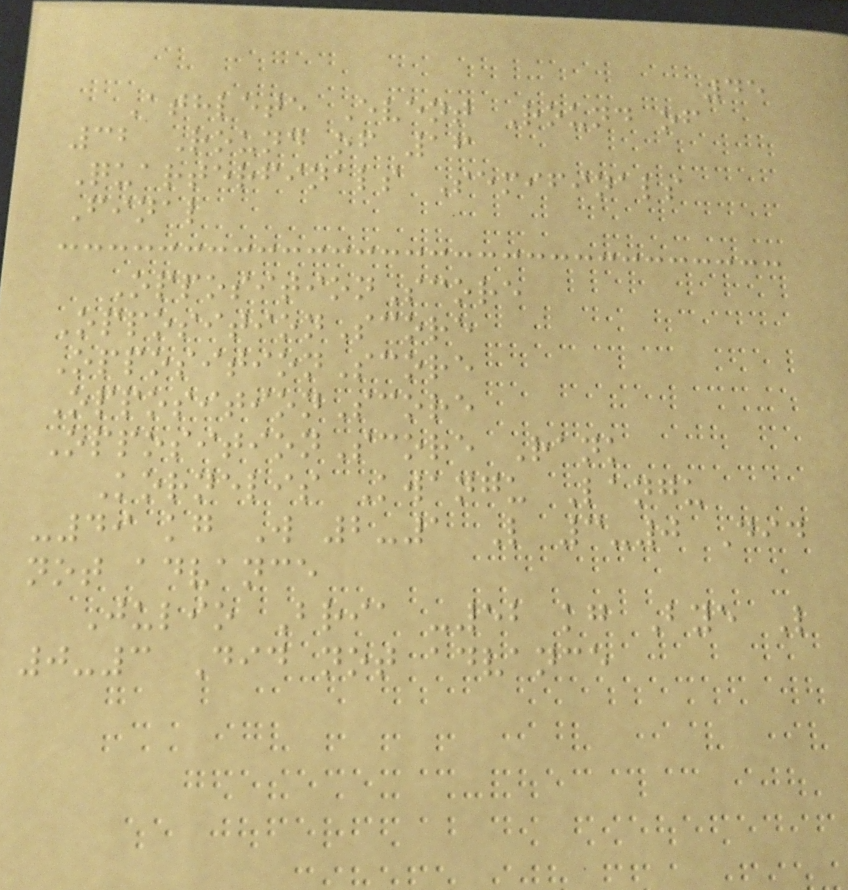45
Athlete Event Round of
32 Round of 16
Quarterfinals Semifinals
Final
OppositionScore
OppositionScore
OppositionScore
OppositionScore
OppositionScore Rank
Kornelis Kwangu Langu
-49 kg W 2-1 L 3-0 Did
not advance
Julio Bria -52 kg Bye L
0-3 Did not advance
